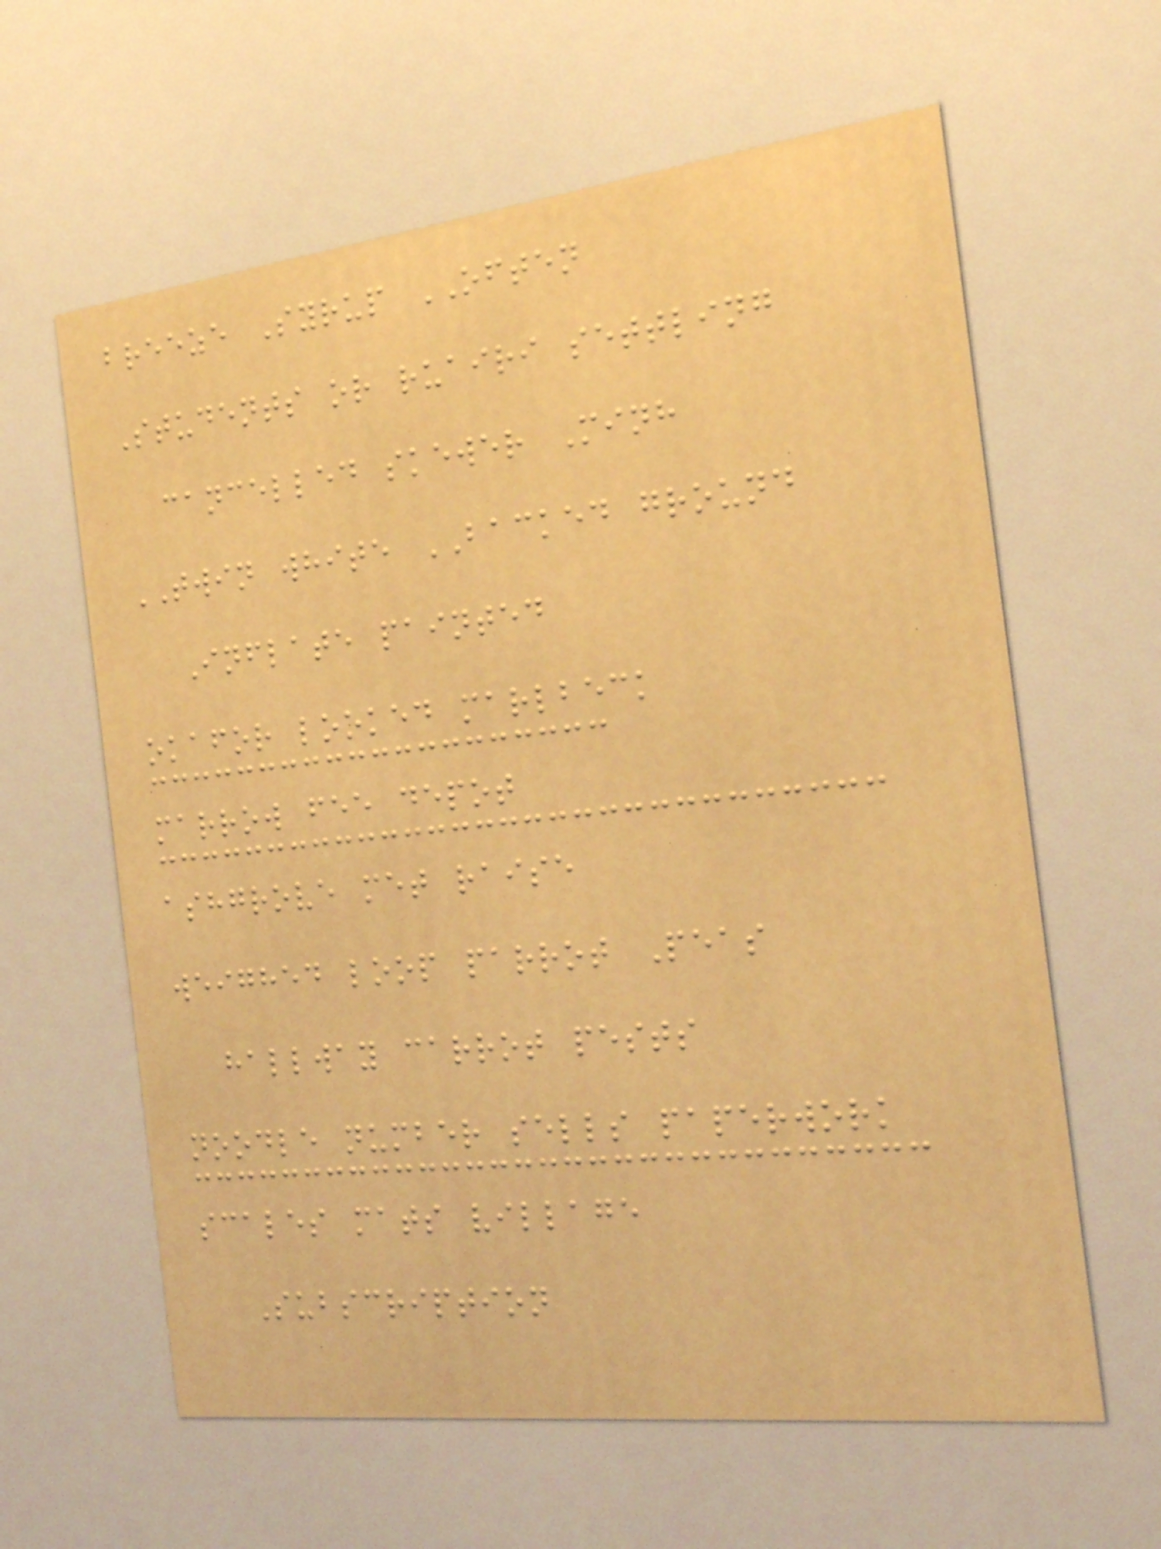breeze Syrup OFTEN
Students or ruairi settling
cancelled skewer Minh
TWIN white BACKED ground
Inflate painted
okafor looked marlbeck
marrow fee depot
ashgrove met raise
weighed loop parrot Peas
hallway carrot pests
noodle number sells paperwork
scales mats village
Subscription
